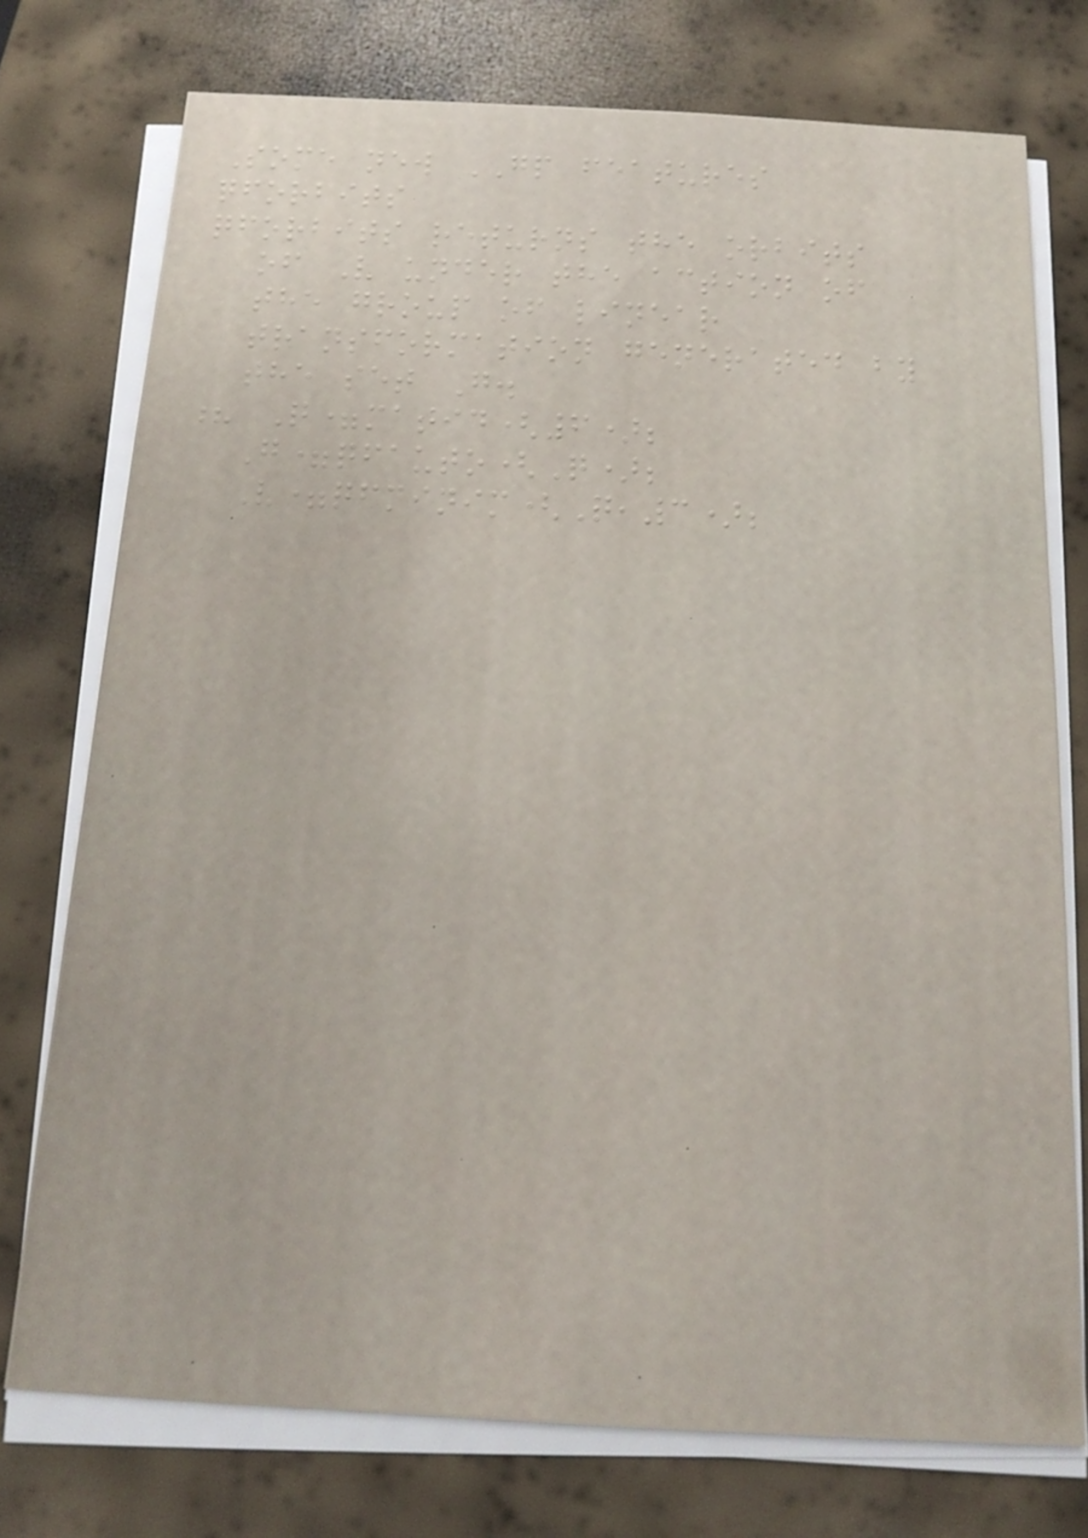Some new GP features
qforbits
qforbits returns the orbits
of V under the action of
the group of linear
transformation generated by
the set G.
? Q=matid(6);
G=qfauto(Q);
V=qfminim(Q,3);
